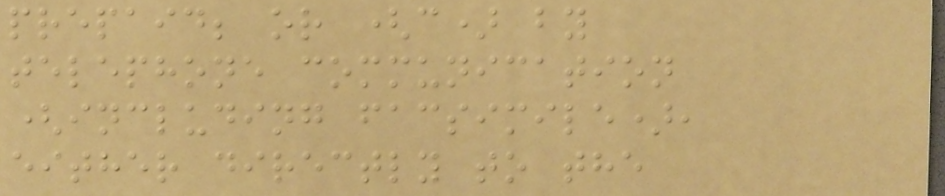prepaid; or (c) by
telephone communication
(including facsimile),
either directly to the
